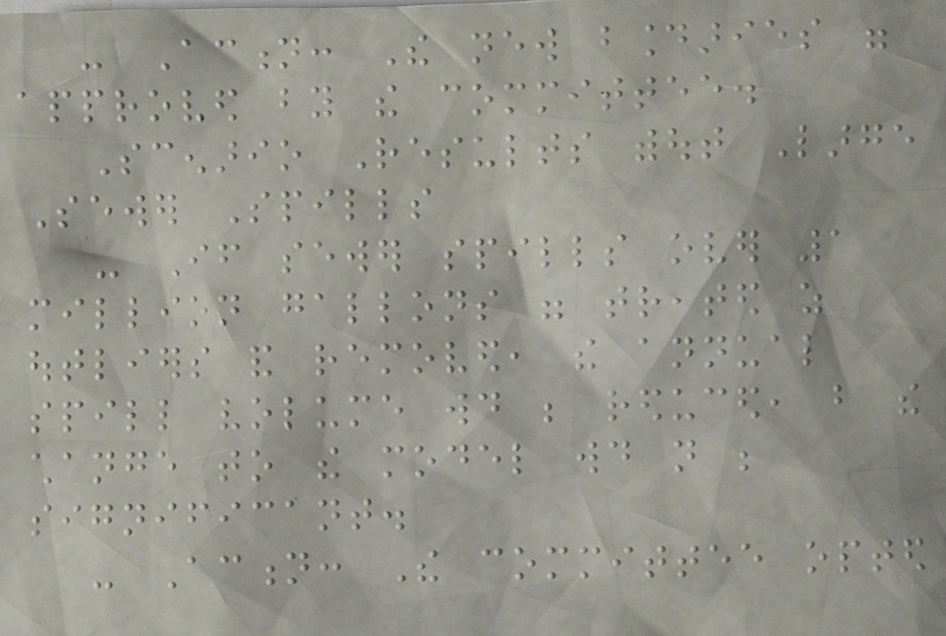- Action: The new boundaries were
approved by the committee.
Scenario Results without Large
Sewer Spills
- If sewer spills over 1
million gallons were treated as
outliers and removed, the annual
spill volume would be reduced, but the
change to the model would not be
significant.
- Action: The committee opted
